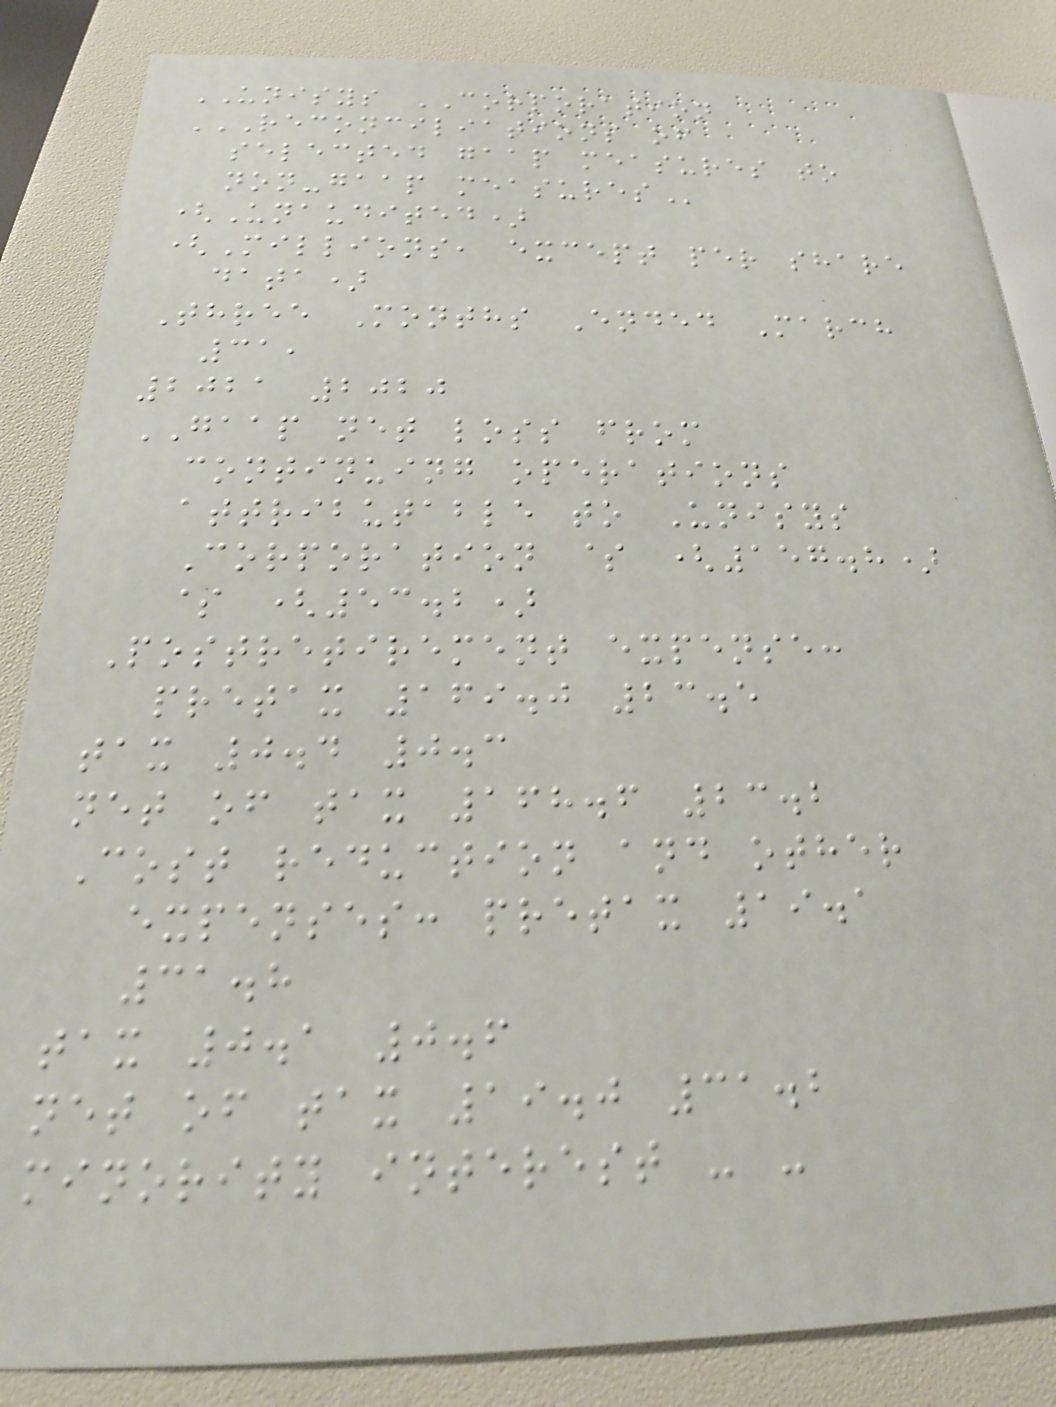UNISYS CORPORATION
RECONCILIATIONS OF
SELECTED GAAP MEASURES TO
NON-GAAP MEASURES
(Unaudited)
(Millions, except per share
data)
Three Months Ended March
31,
2021 2020
GAAP net loss from
continuing operations
attributable to Unisys
Corporation $ (157.8)
$ (53.2)
Postretirement expense:
pretax 169.0 23.5
tax 0.4 0.3
net of tax 168.6 23.2
Cost reduction and other
expenses: pretax 19.1
31.8
tax 0.1 0.6
net of tax 19.0 31.2
minority interest - -
